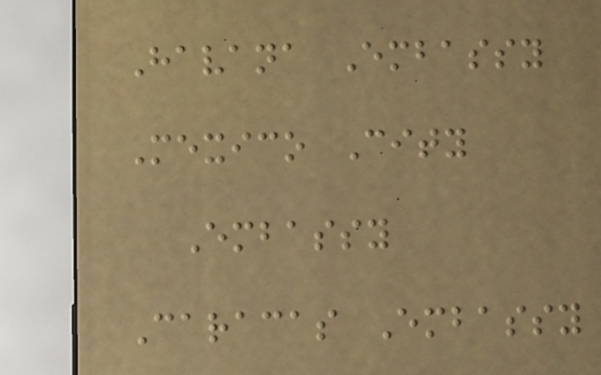Havana Embassy
Mexico City
Embassy
Caracas Embassy
